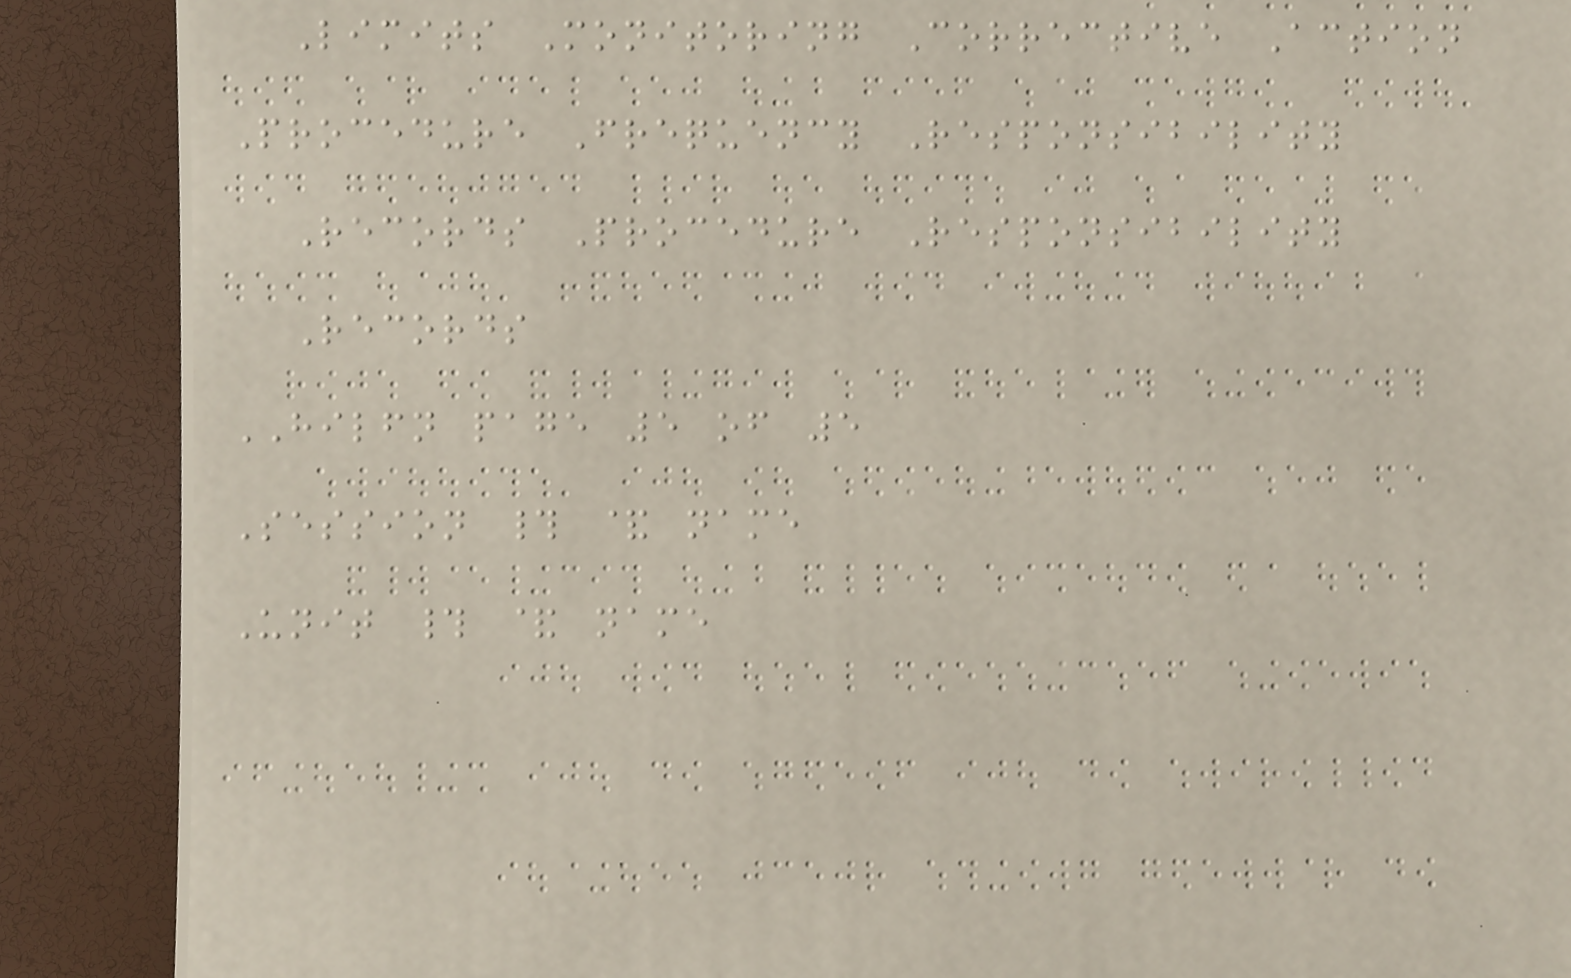Limits Monitoring Corrective Action
Procedure Frequency Responsibility
Records Procedure Responsibility
Records
HILFN page 5 of 5
Session # & name
Unit # & name
